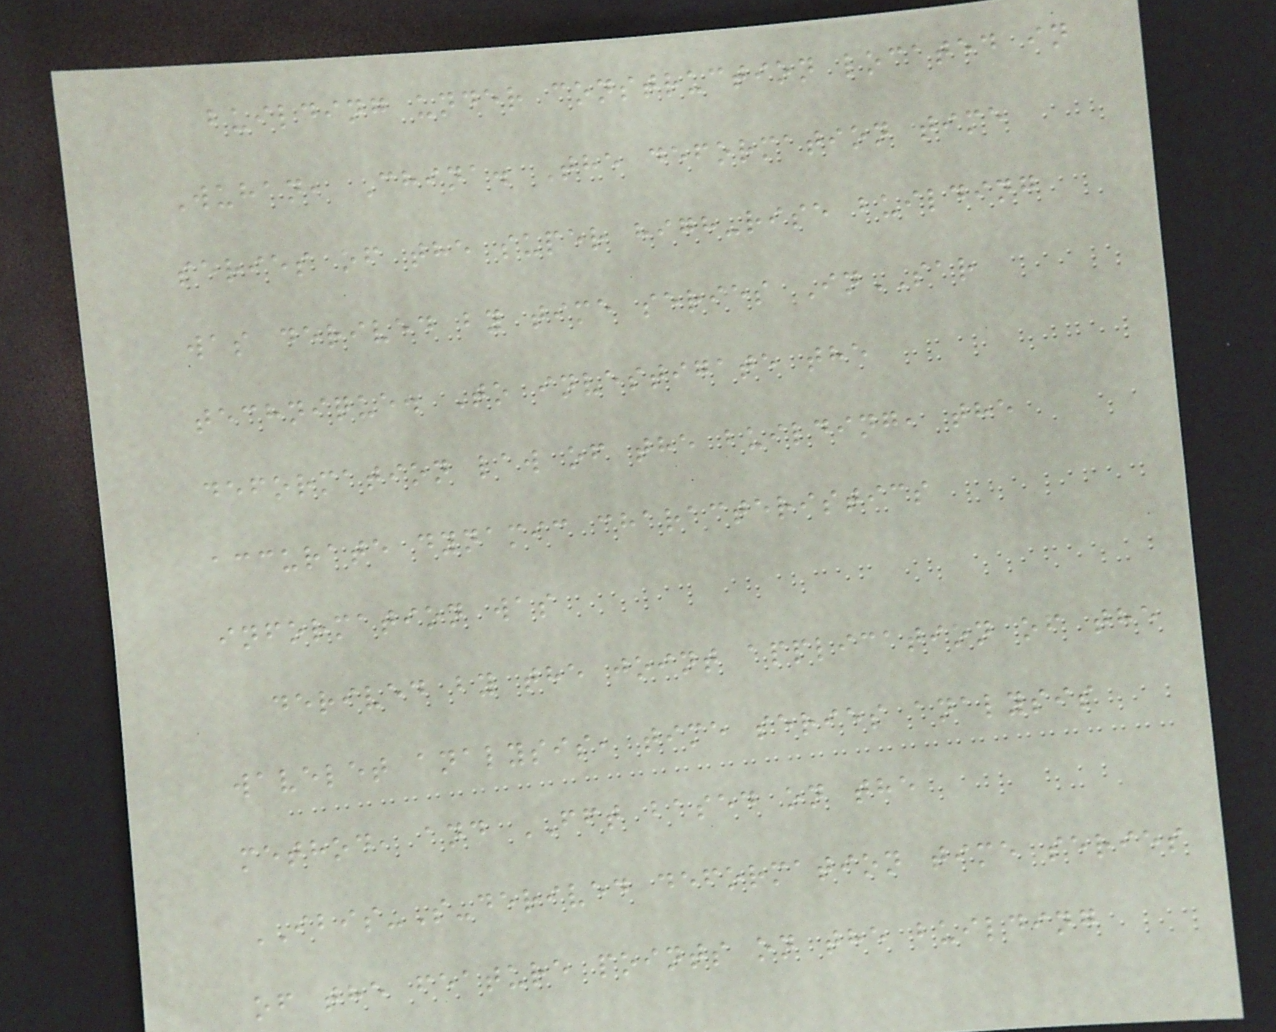building under construction located in
Wuhan, China. The deformation time
series of the super high-rise building
was derived by time series InSAR
technique. To investigate the
deformation law of the building, the
accurate dynamic characteristics
information was
derived by the joint application of the
wavelet analysis, time series analysis
method, and FFT based on the
IBIS-S-derived deformation time series
of the feature points on the building
